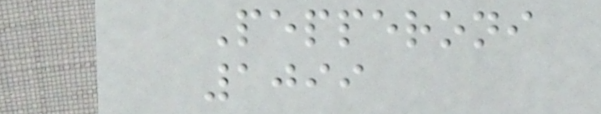Pepperoni
1099
